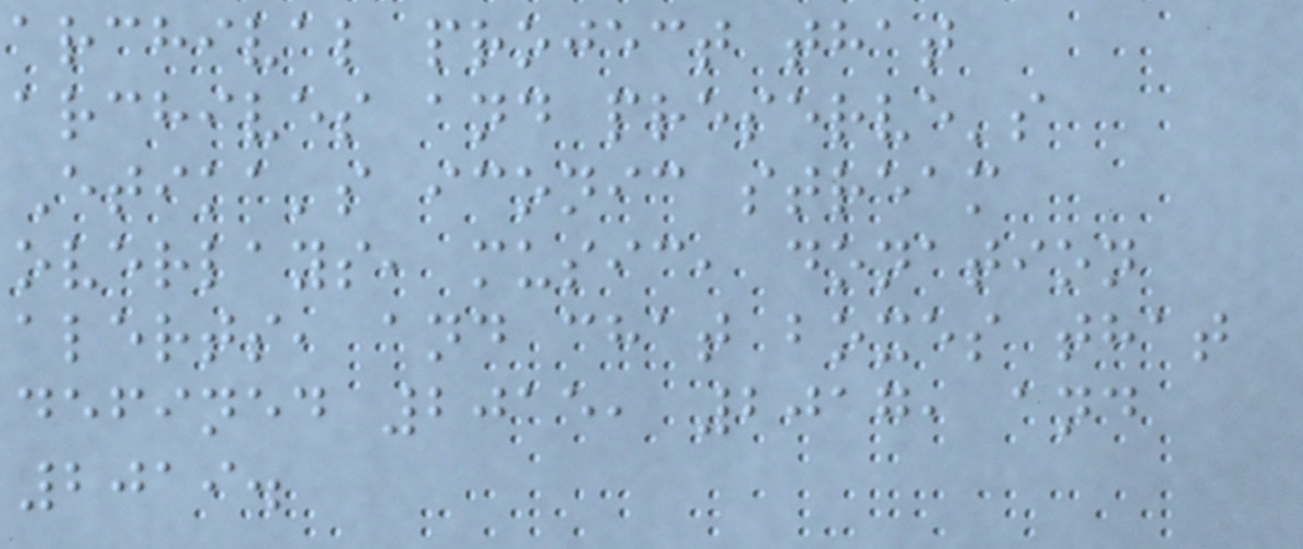archival project that
archives and preserve's
Etika's iconic stream
overlays, music, donation
alerts, and chat boxes that
defined 2015, 2017, and
2019.
